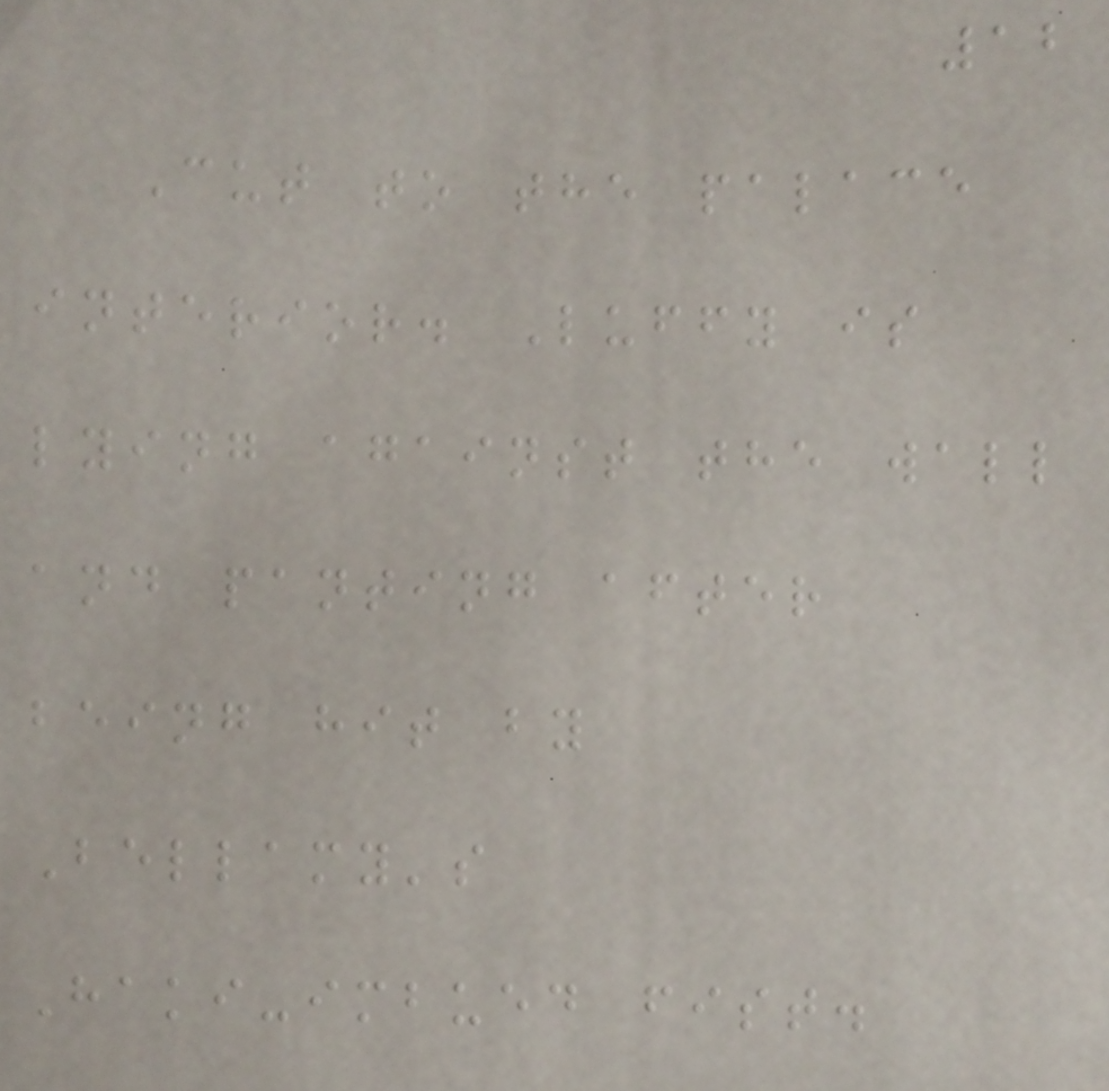12
Cut to the palace
interior. Luffy is
lying against the wall
and panting after
being hit by
Bellamy's
Haki-imbued fist.
